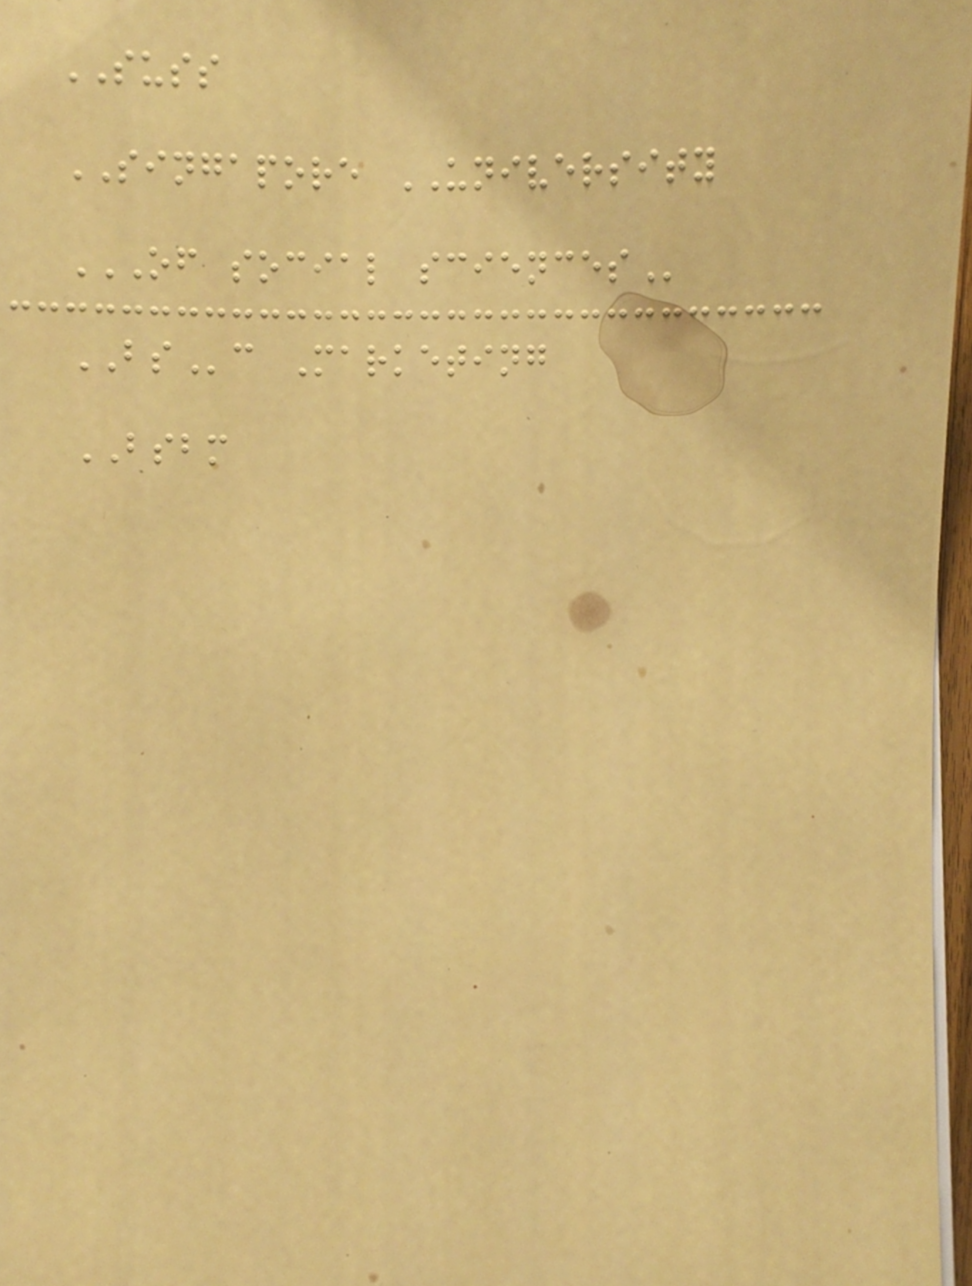SUSS
SINGAPORE UNIVERSITY
OF SOCIAL SCIENCES
BSc Marketing
BSBM
